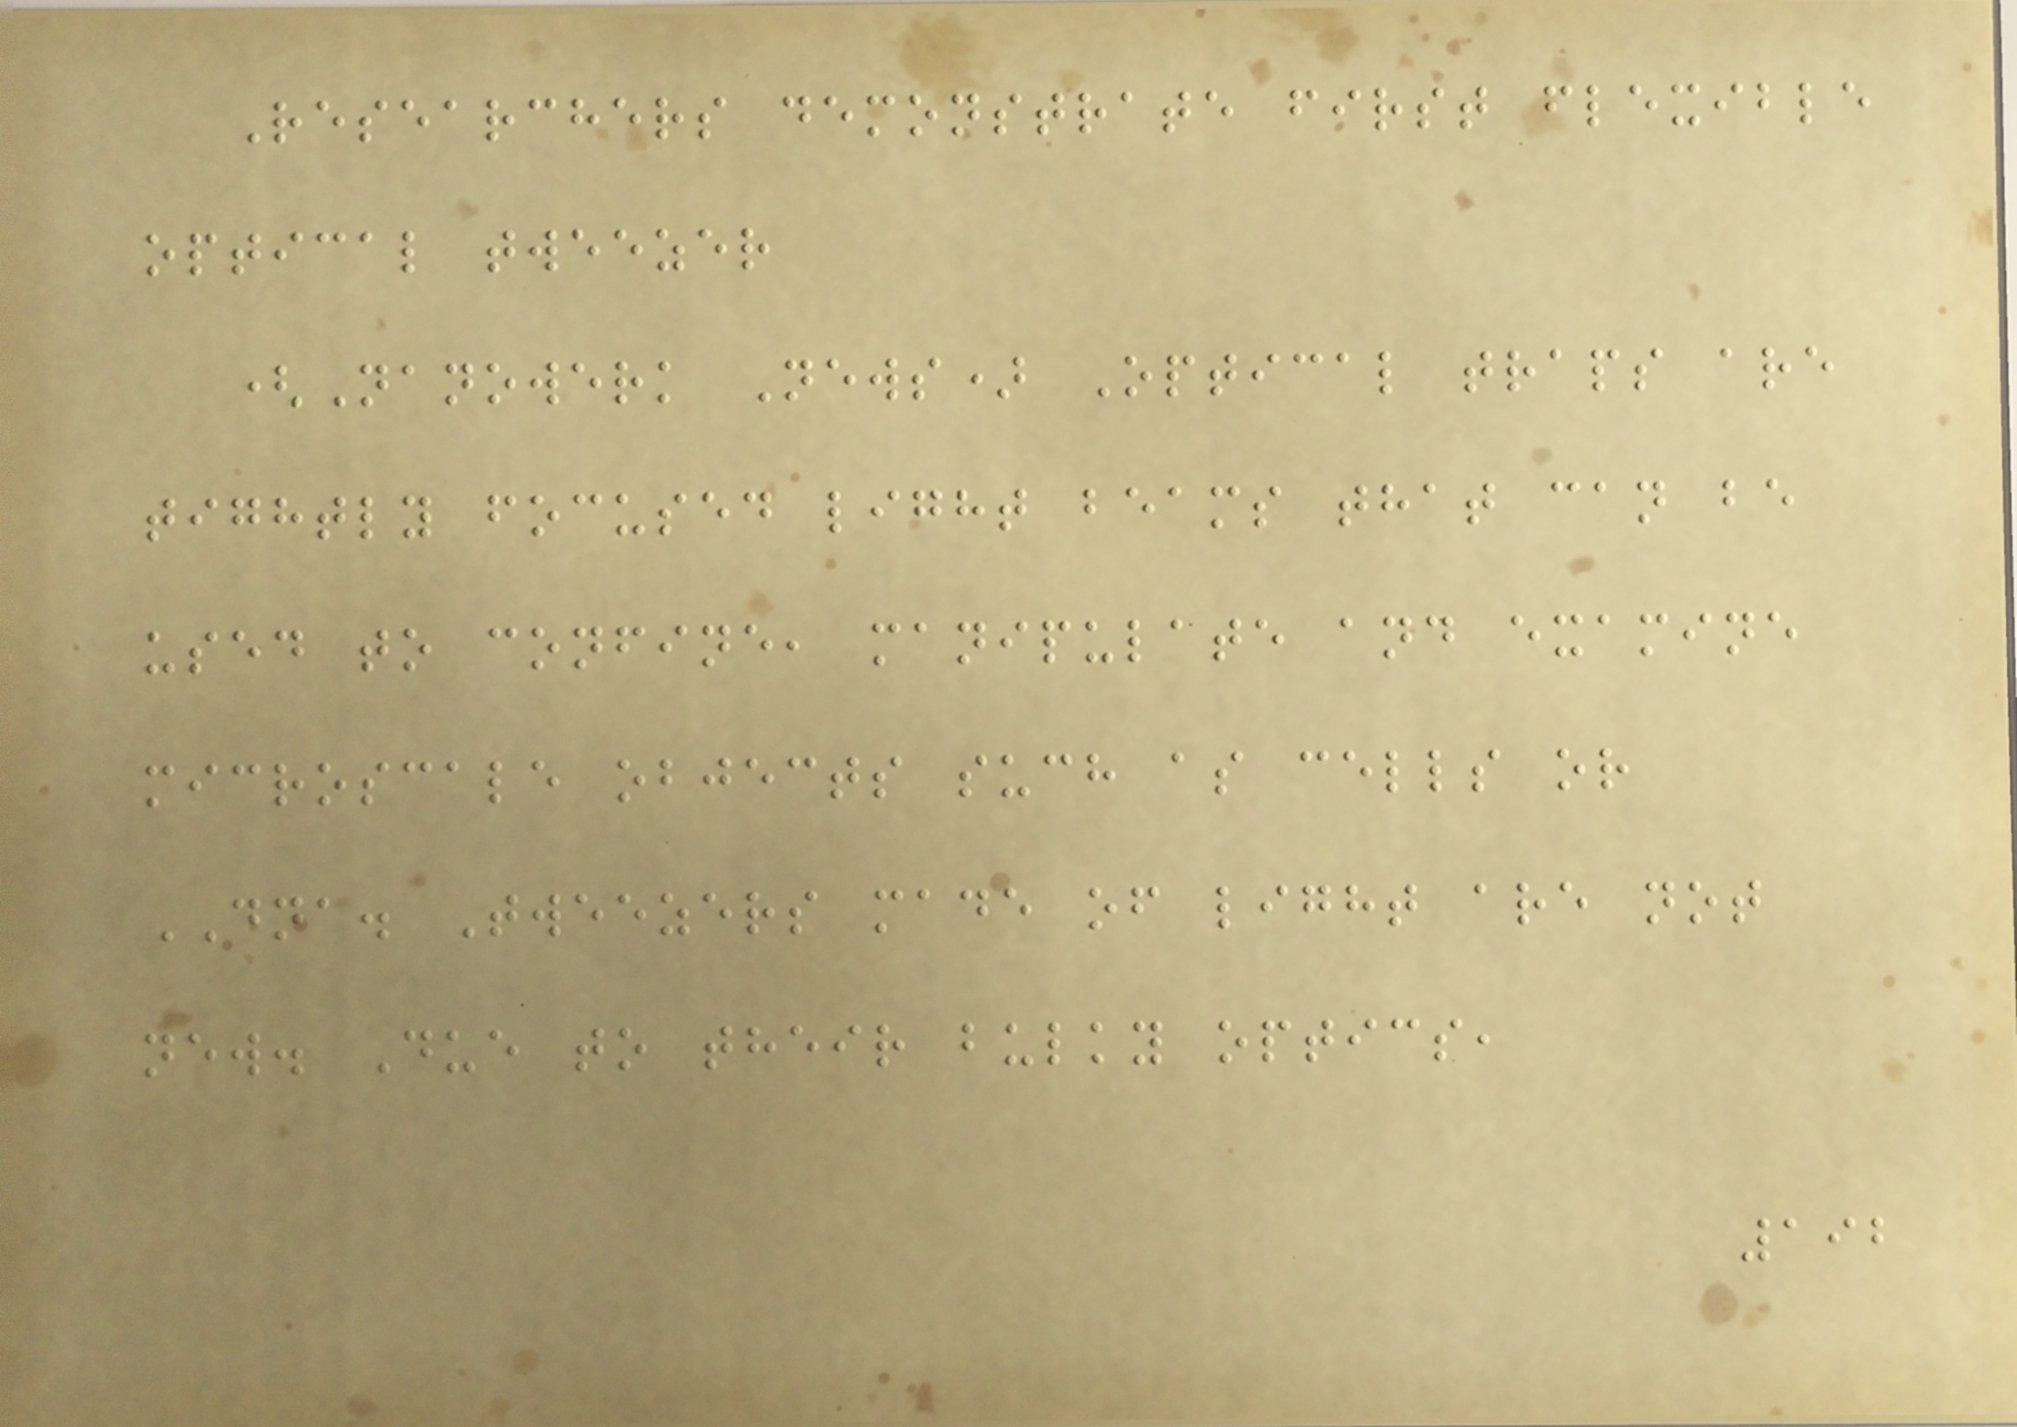Researchers demonstrate first flexible
optical tweezer
(Nanowerk News) Optical traps are
tightly focused light beams that can be
used to confine, manipulate and examine
microscale objects such as cells or
DNA. Tweezers made of light are not
new. Due to their bulky optics,
192
